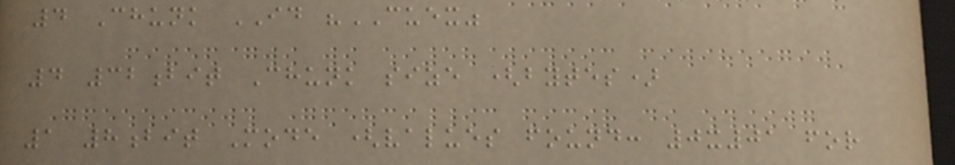4 Chunk ID "CUEX"
4 32bit Chunk size (bytes)
1 8bit Mode (values found: 0x01 for
